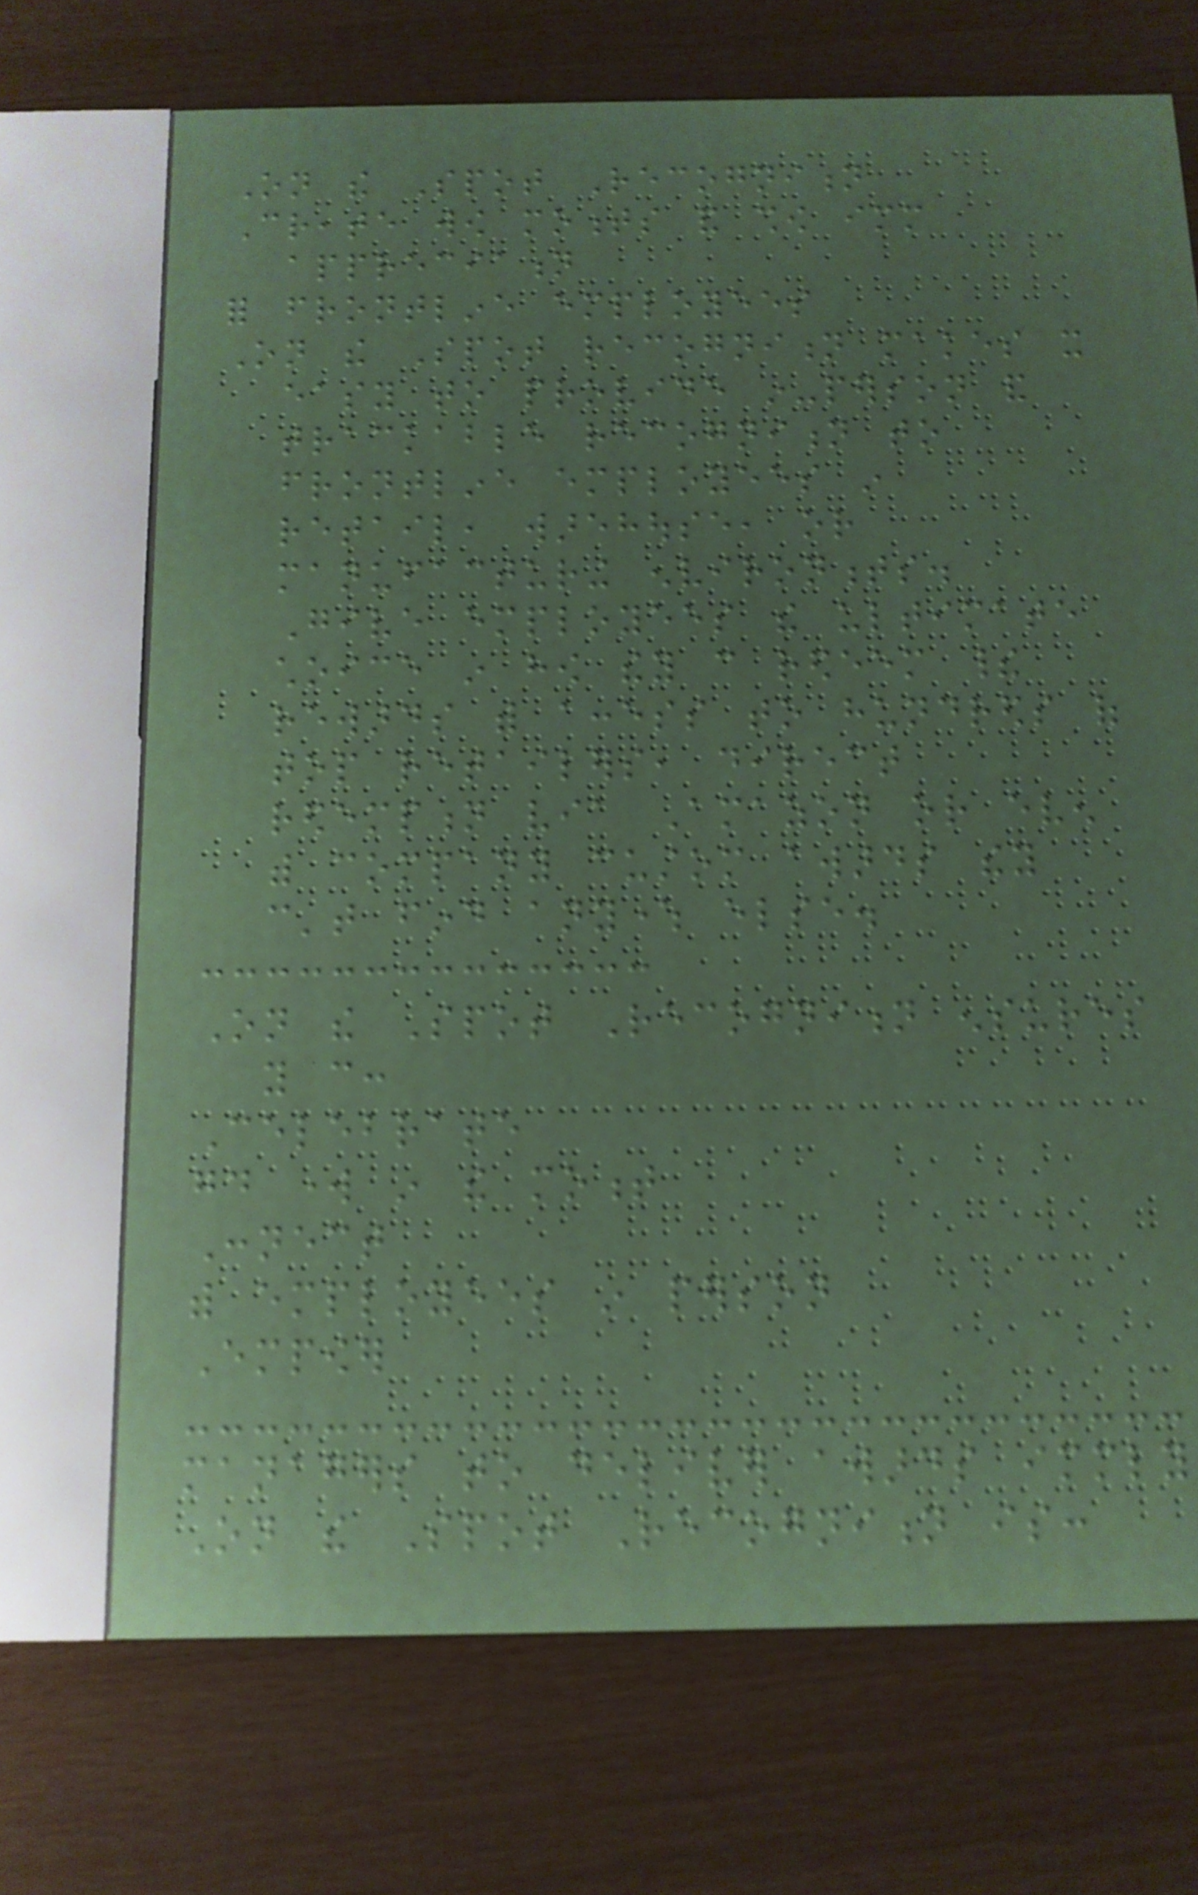On the Spot Recognition
Create wow moments and show immediate
appreciation
for frontline employees
On the Spot recognition makes it
easy to provide in-person and
trackable recognition to
frontline employees in
retail, warehouse, or
manufacturing environments.
Give employees the ultimate
choice in how they can redeem their
rewards with access to hundreds of
top retailers, direct
redemption via Amazon or even
with company custom awards they
can't find anywhere else.
On the Spot Recognition ensures
you can:
Celebrate
good work in the moment
Connect
with employees in person
Empower
managers to deliver awards immediately
On the Spot Recognition is:
